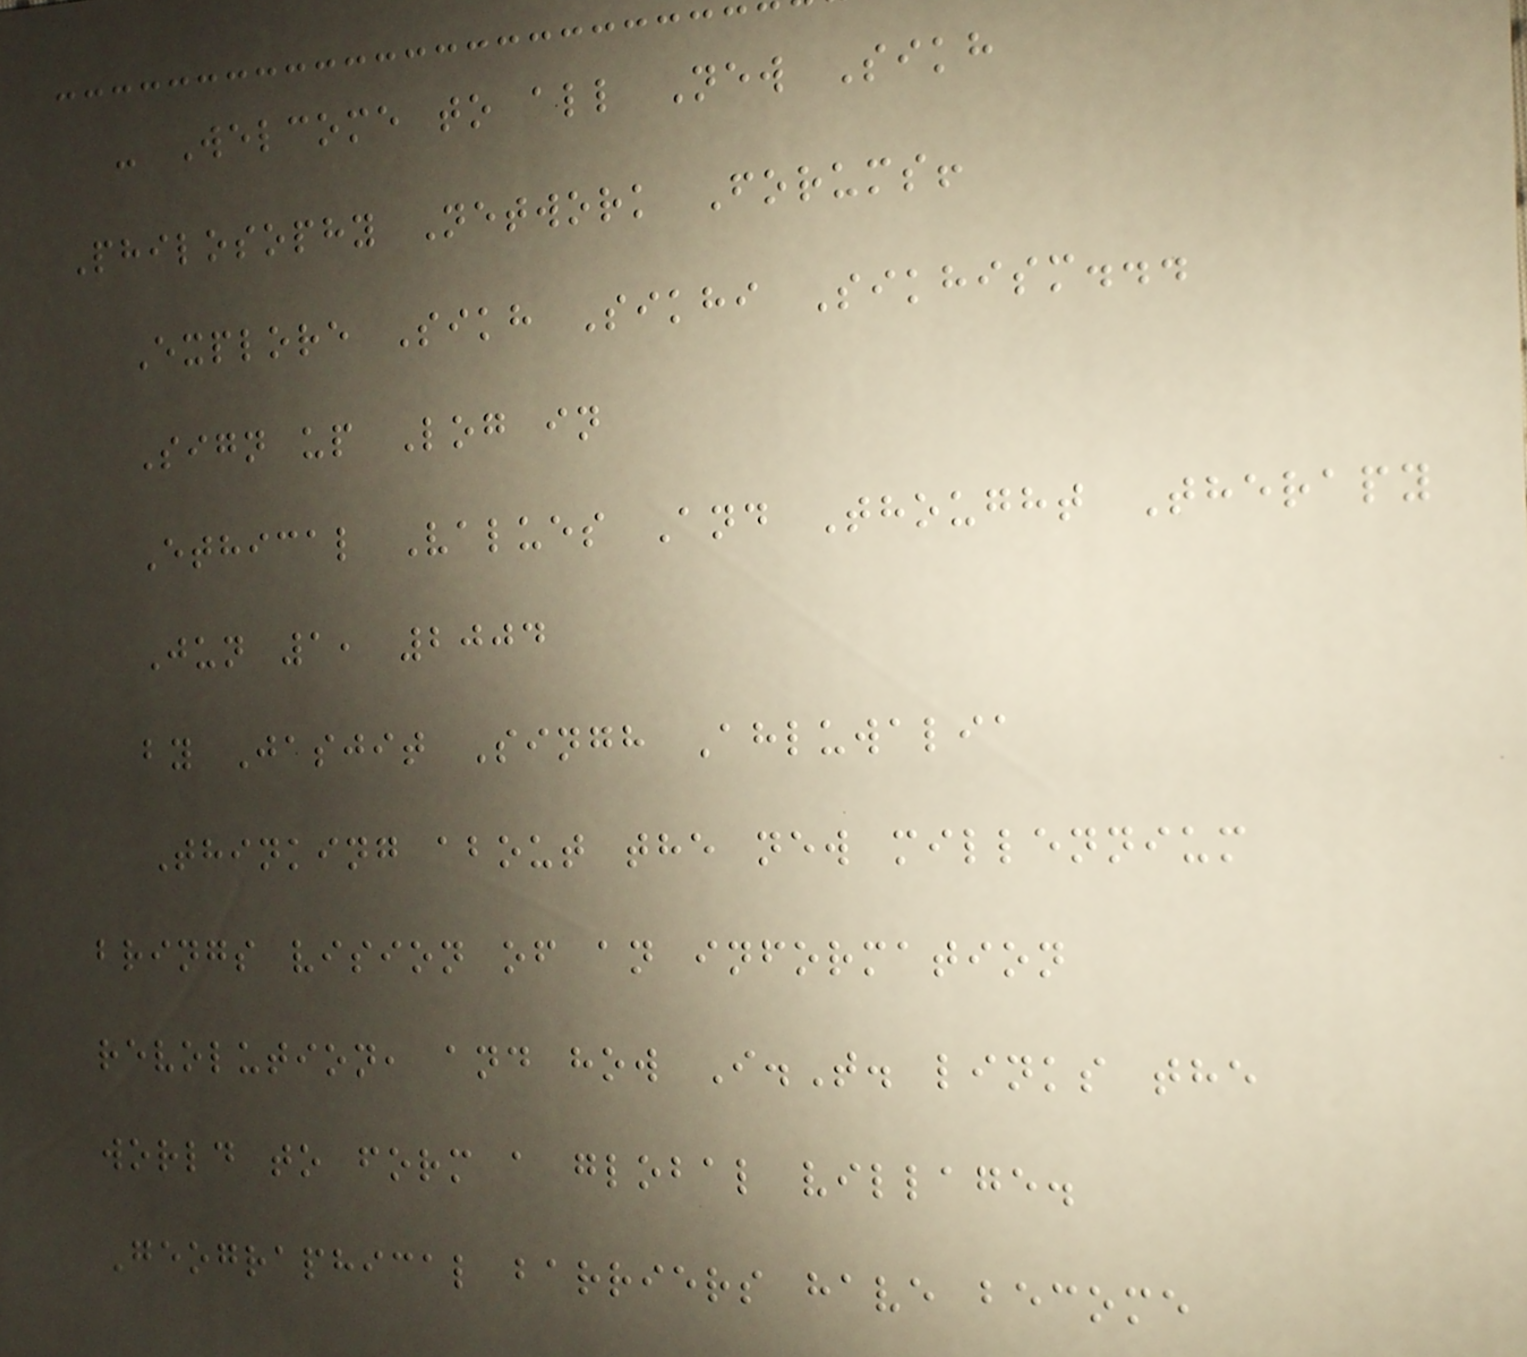- Welcome to all New Sikh
Philosophy Network Forums!
Explore Sikh Sikhi Sikhism...
Sign up Log in
Ethical Values And Thought Therapy
Jun 1, 2004
by Jasjit Singh Ahluwalia
Thinking about the new millennium
brings vision of an information
revolution, and how I.T. links the
world to form a global village.
Geographical barriers have become
